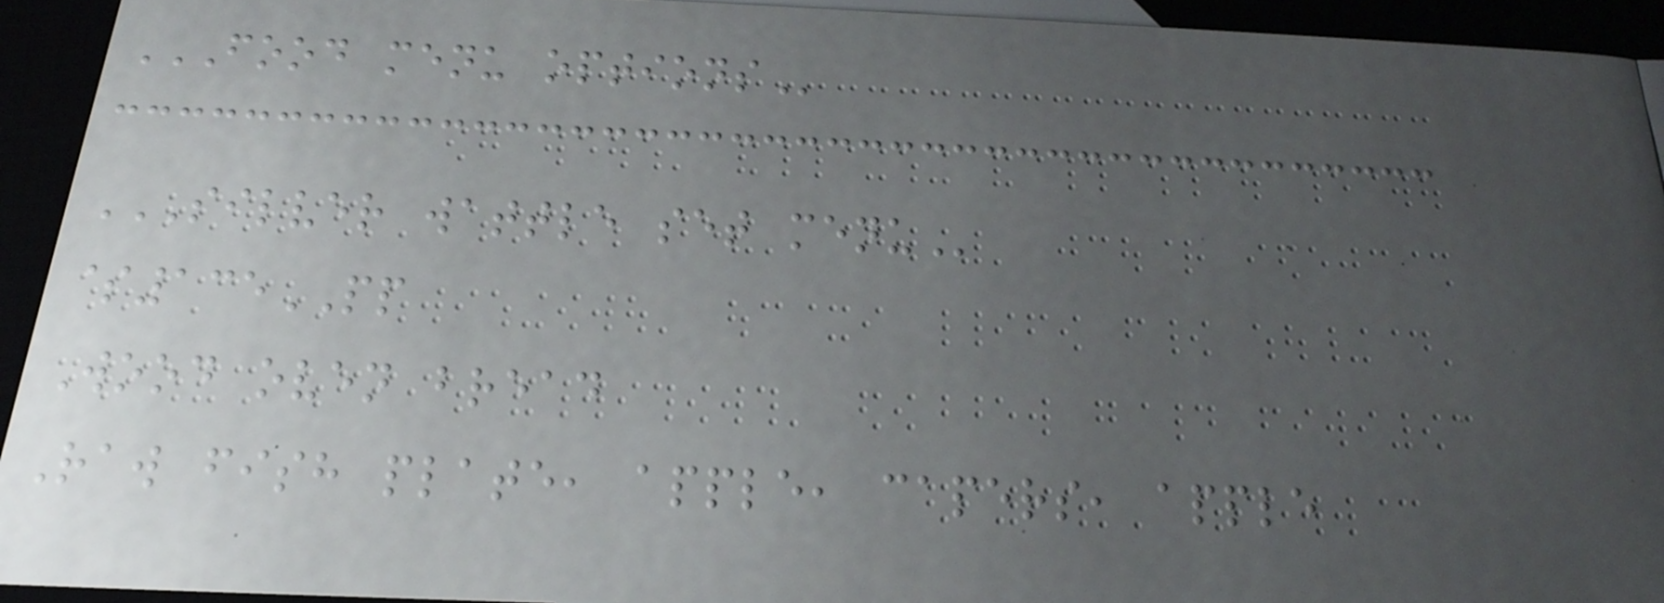FOOD MENU OPTIONS
SILVER WATTLE SET MENU
$135PP
Wood oven bread
Raw fish plate, apple, capers, apple
